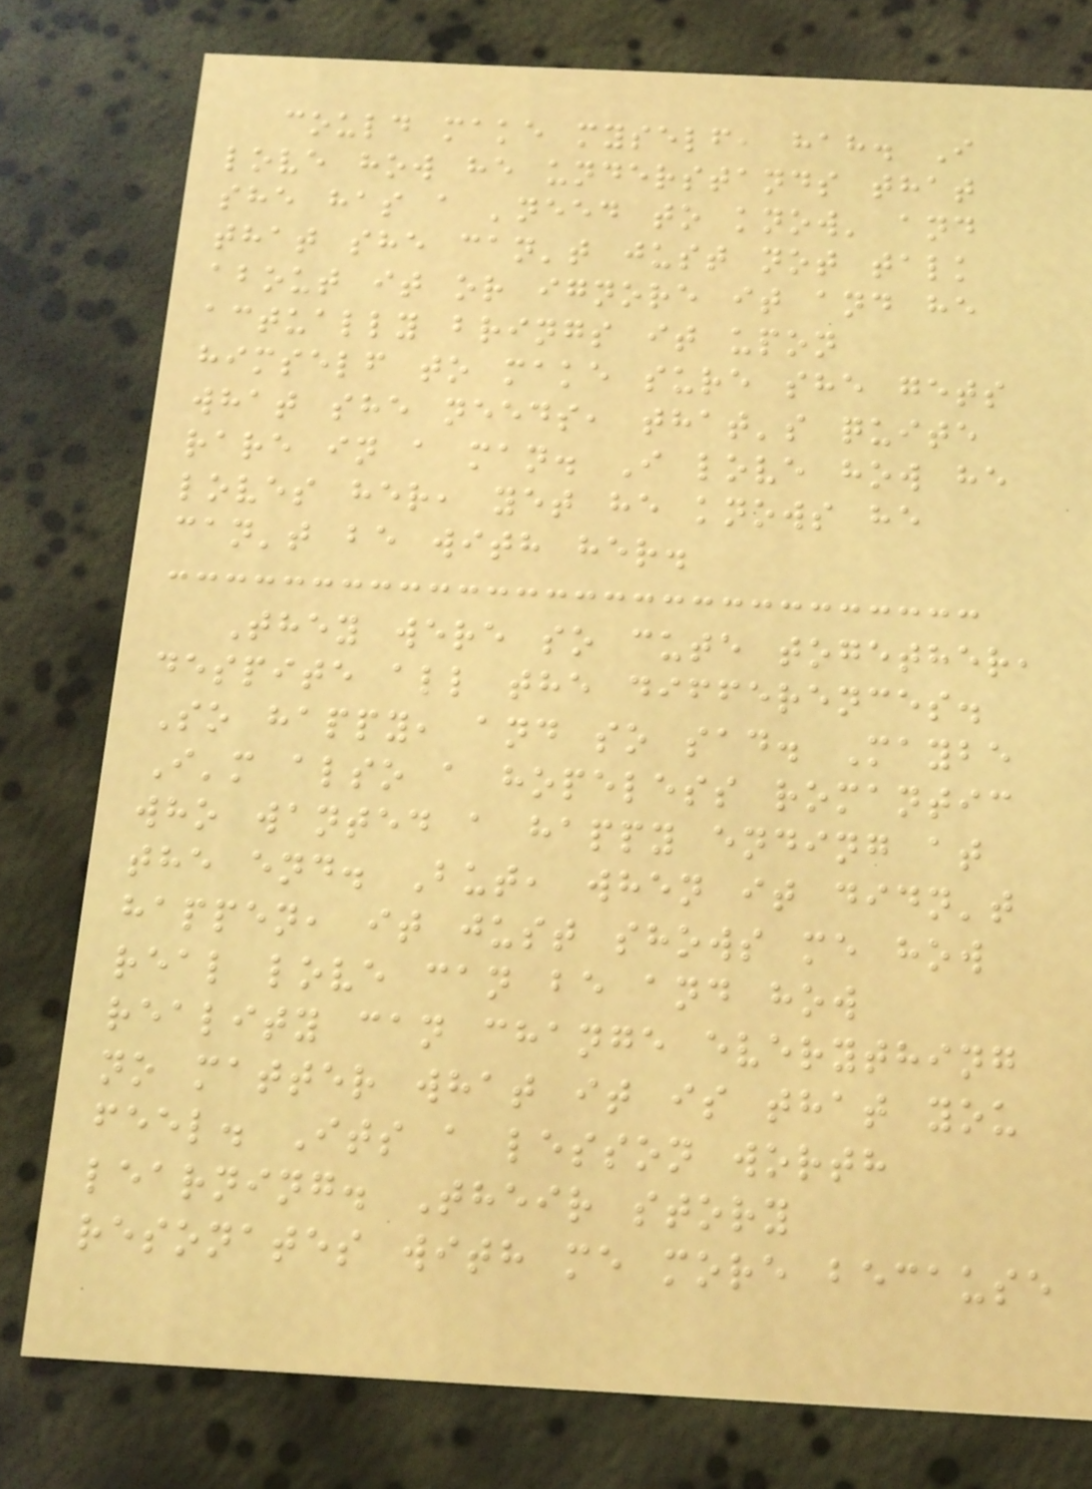could make myself, hah. I
love how he understands that
she has a 'need to know' and
that she can't just not talk
about it or ignore it and he
actually brings it upon
himself to make sure she gets
what she needs, that's quite
rare in a man. I love how he
loves her, yet he knows he
can't be with her.
They were so cute together,
despite all the differences.
So happy, and so sad. Maybe
I'm also a hopeless romantic
who wanted a happy ending at
the end. But, when it didn't
happen, it just shows me how
real love can be and how
reality can change everything
no matter what it is that you
feel. Its a lesson worth
learning. Their story
resonates with me more because
